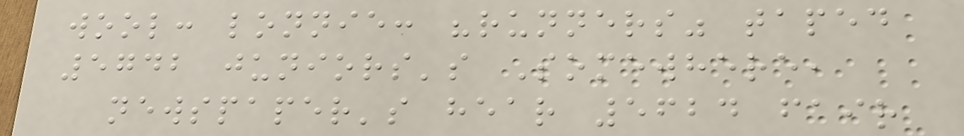wool: lonnie: "runners" taped
5742 juniors's Somewhere,
newspaper's hear 5624 fair
